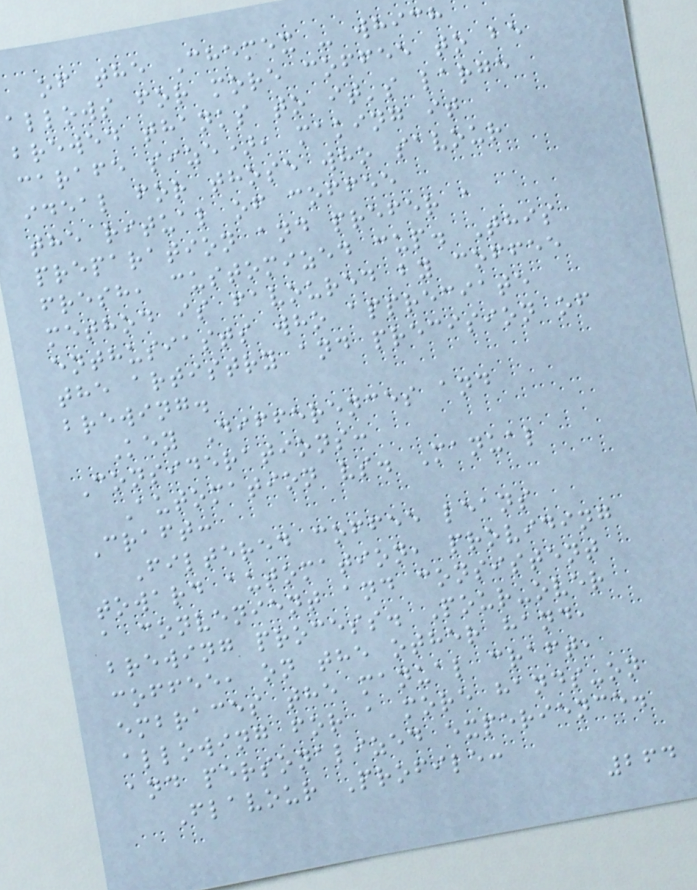of the Chemex - which
allows for more coffee to be
brewed thanks to it's large
carafe size), making it
ideal for those who savour
the ritual of coffee
preparation and prefer a
fresh, customized cup. This
method is favoured by coffee
enthusiasts who appreciate
the artistry and precision of
brewing.
Key Differences and
Considerations:
Automation vs. Manual
Craft:
Filtered coffee leans
toward automation, providing
a convenient and consistent
brewing process. Pour-over
coffee, on the other hand,
embraces the manual craft,
allowing for a more hands-on
and personalized experience.
Flavour Profile:
264
